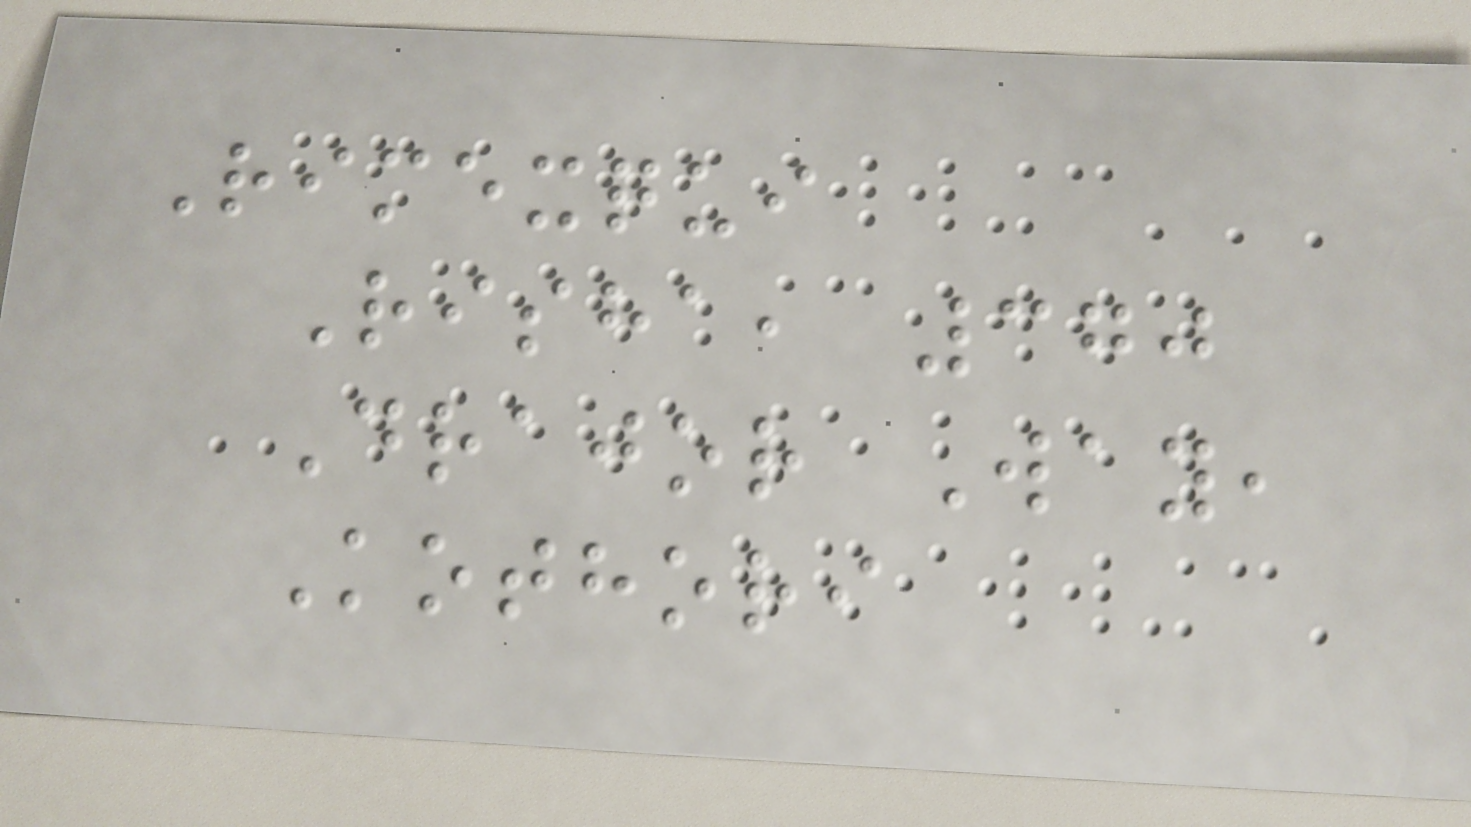Rimexqui
Risha, 370
Drajor Way,
Kothori
